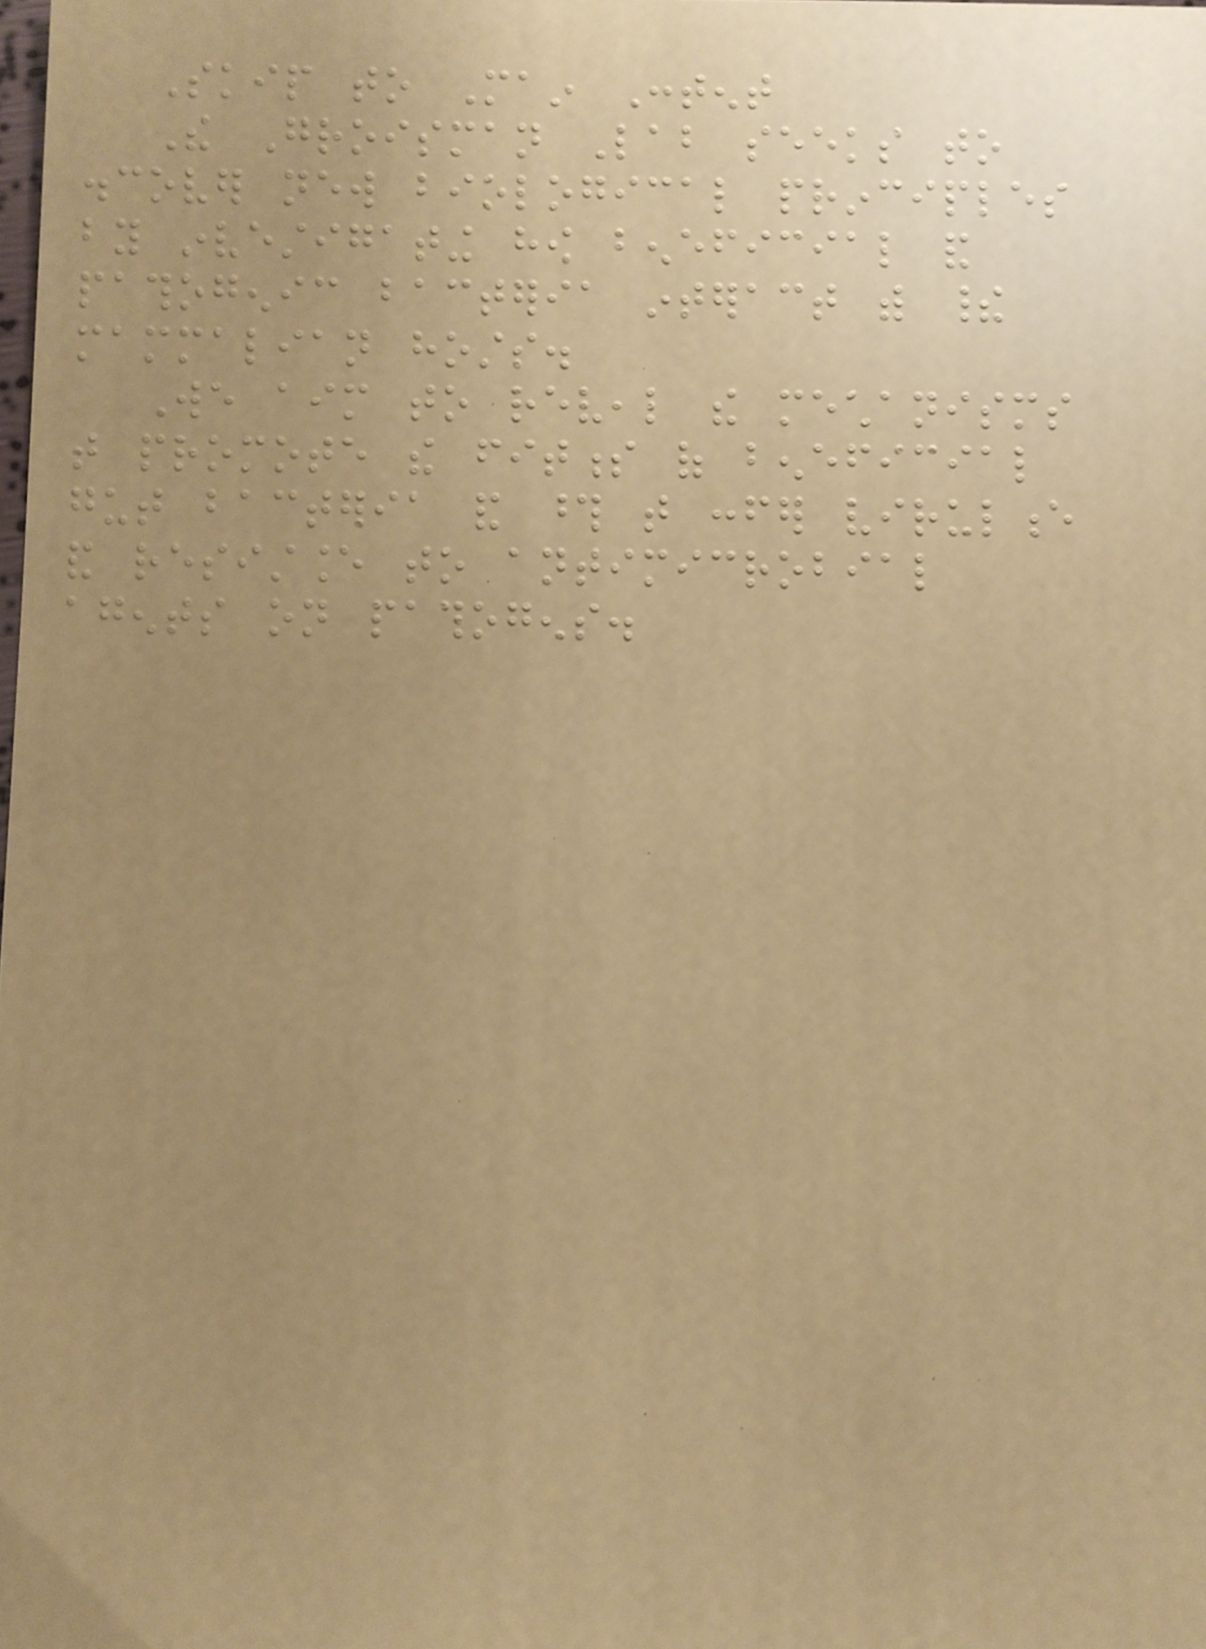Skip to Main Content
The Groisman Lab seeks to
discover new biological principles
by investigating how beneficial and
pathogenic bacteria interact with their
mammalian hosts.
We aim to reveal the mechanisms
that promote the fitness of beneficial
gut bacteria and those that confer virulence
and resistance to antimicrobial
agents on pathogens.
